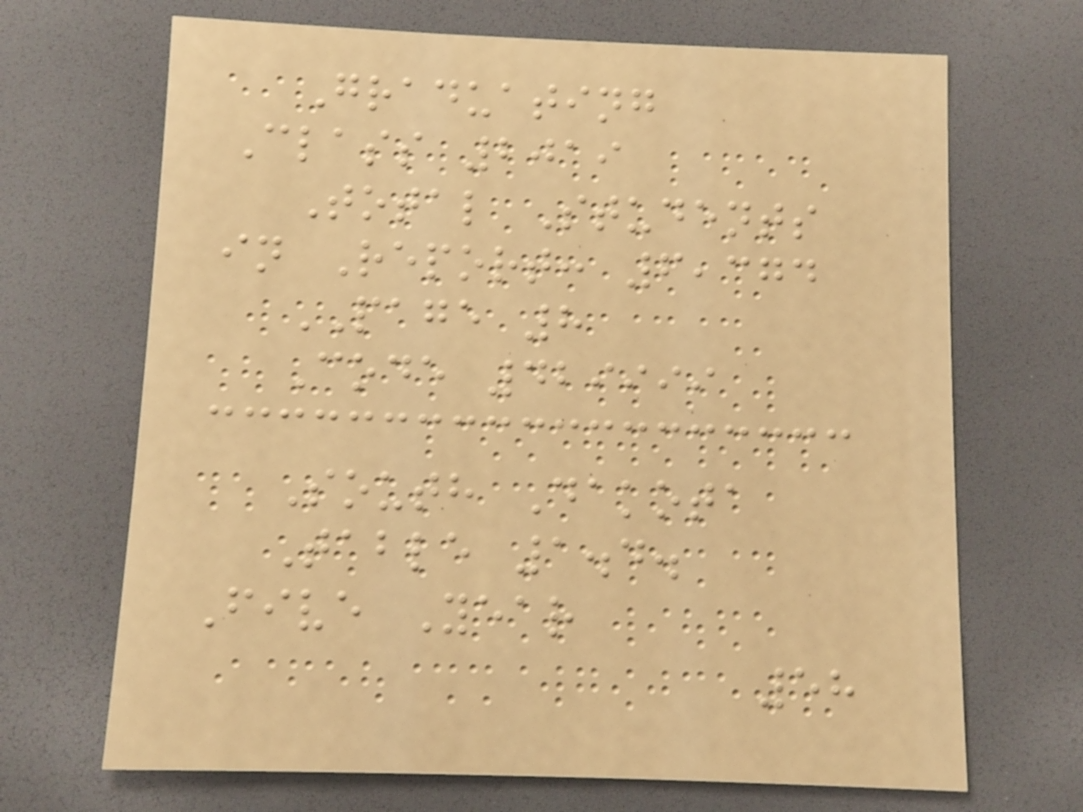Graduating
Class 2019
Total Students
in Report: 6,374
PAGE 8
Code 429999
South Dakota
Table 1.4.
Five Year
58
